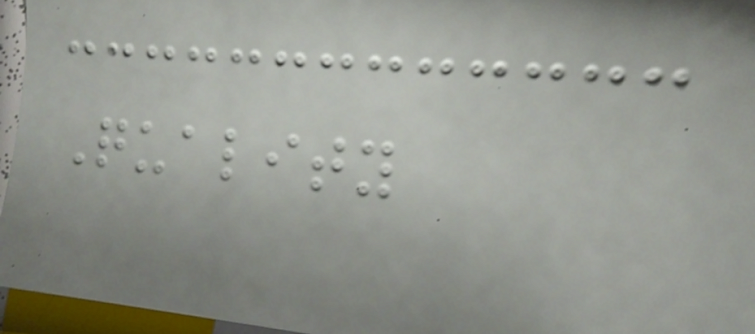Quality
